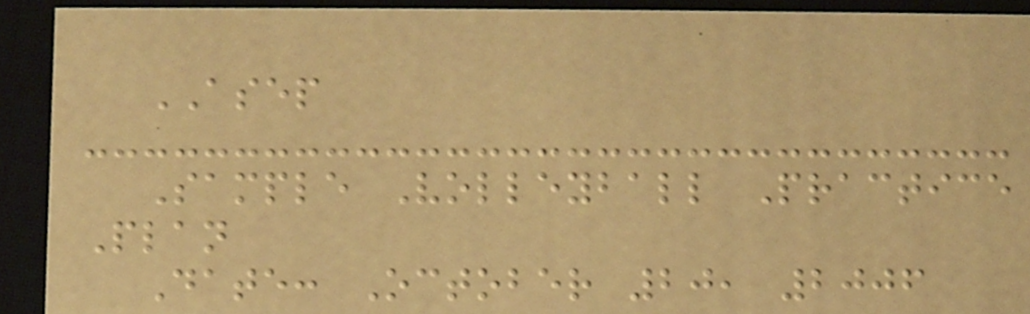ASEP
Sample Volleyball Practice
Plan
Date: October 20, 2006
